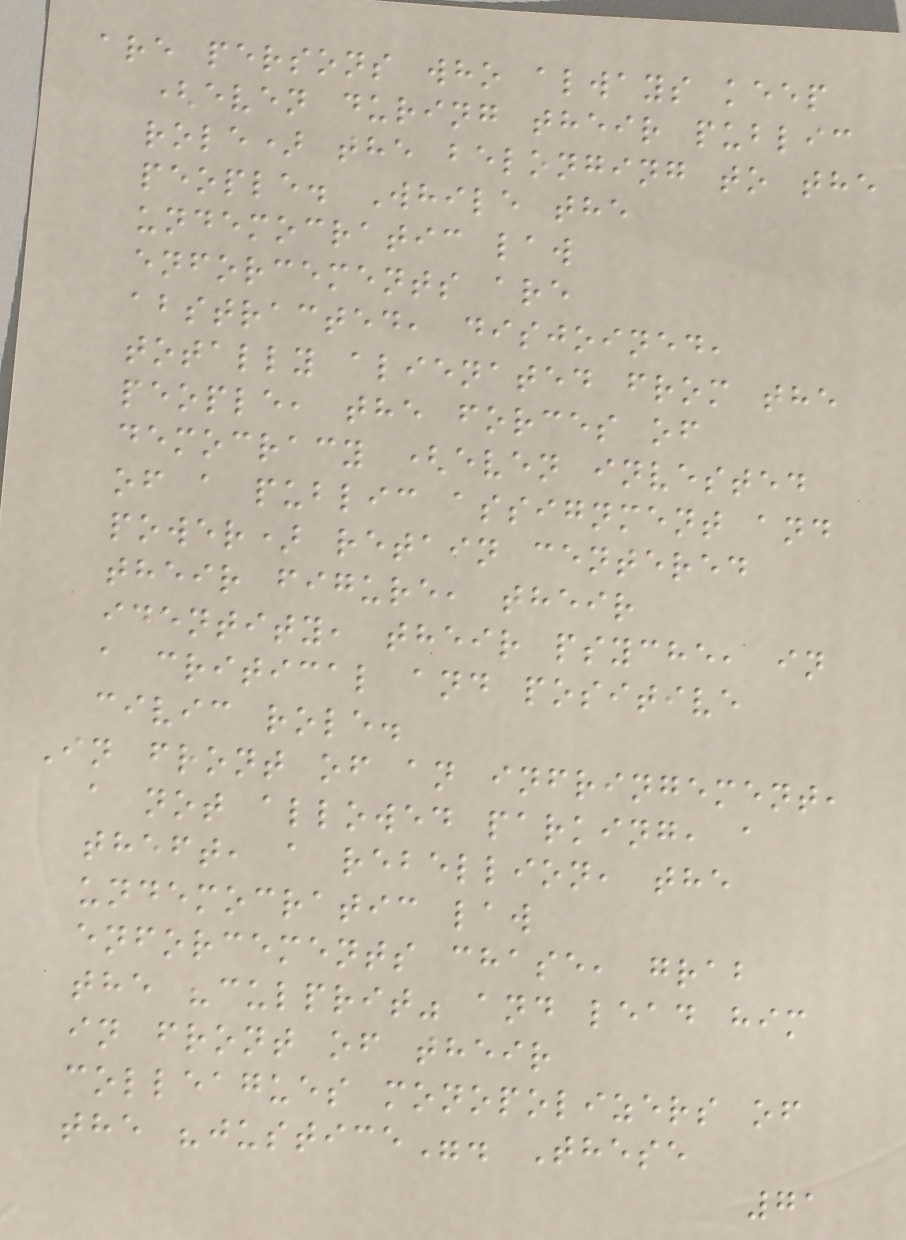are persons who always keep
(even during their public
role) the belonging to the
people. While the
undemocratic law
enforcements are
abstracted, disjoined,
totally alienated from the
people, the forces of
democracy (even invested
of a public assignment and
power) retain centered
their figure, their
identity, their psyche, in
a critical and positive
civic role.
In front of an infringement,
a not allowed parking, a
theft, a rebellion, the
undemocratic law
enforcements chase, grab
the "culprit" and lead him
in front of their
colleagues monopolizers of
the "justice". These
71
